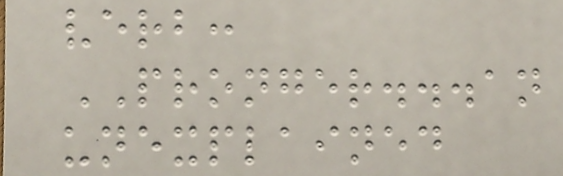verb:
PRONGER...an
unexplained
